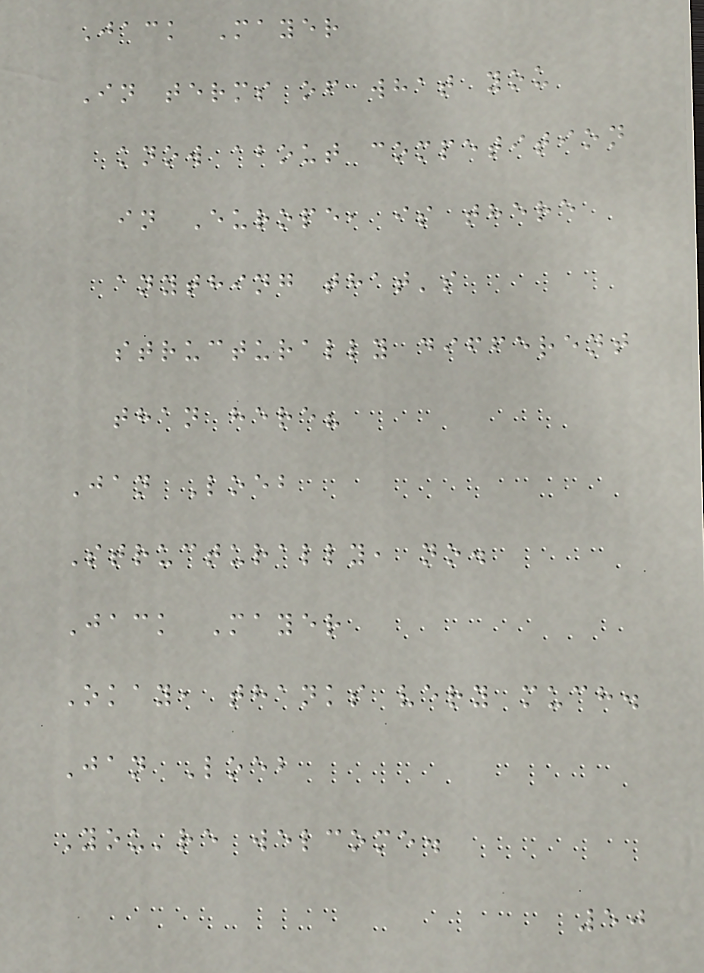Jack Mayer
In terms of what you
know about competition
in Europe, is there
anything that's
structurally different
than here?
Jan Loeb
Structurally, no.
Jack Mayer
Okay, thanks very much.
Jan Loeb
You're welcome.
50
